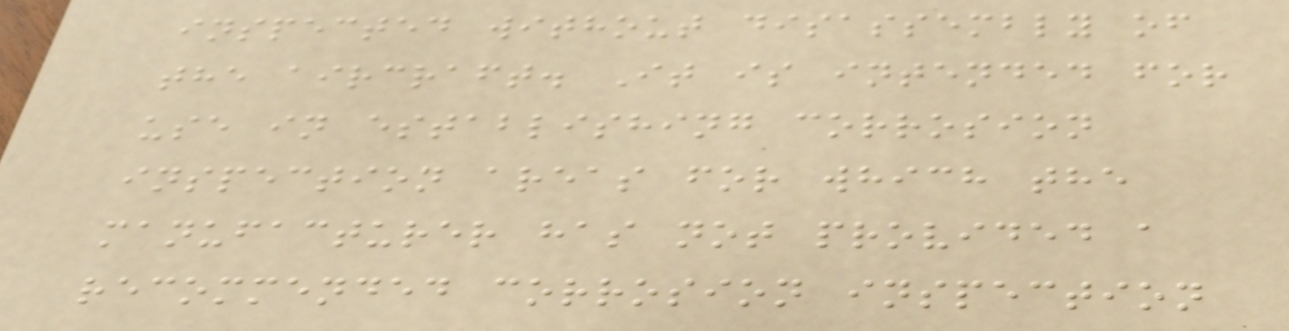inspected without disassembly of
the aircraft. It is intended for
use in establishing corrosion
inspection areas for which the
manufacturer has not provided a
recommended corrosion inspection
